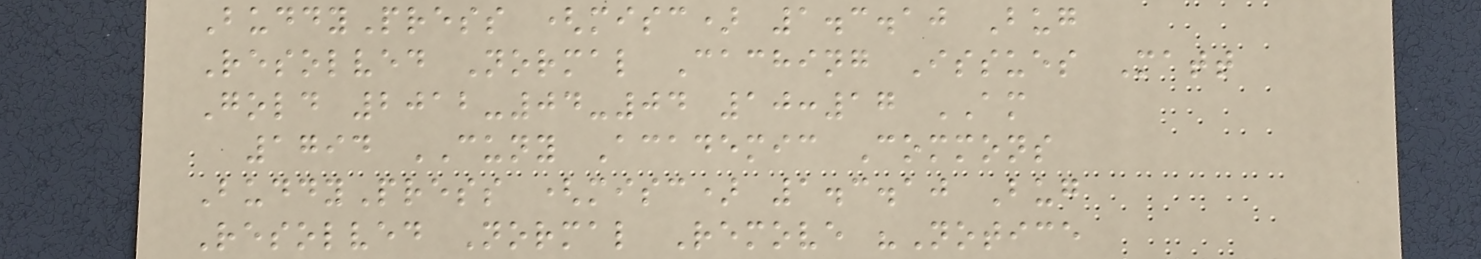BuddyPress (misc) 1.3.10 Bug
Resolved Normal Caching Issues Matt
Gold 2012-04-04 10:17 AM
1794 CUNY Academic Commons
BuddyPress (misc) 1.3.10 Bug
Resolved Normal Remove "Notice
